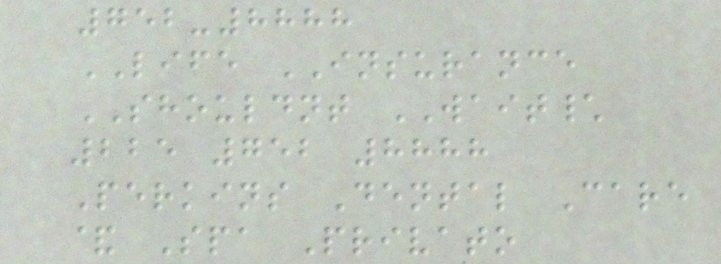752-8888
LIFE INSURANCE
SHOULDNT WAIT\
225 752 8888
Perkins Dental Care
& Spa Privato
